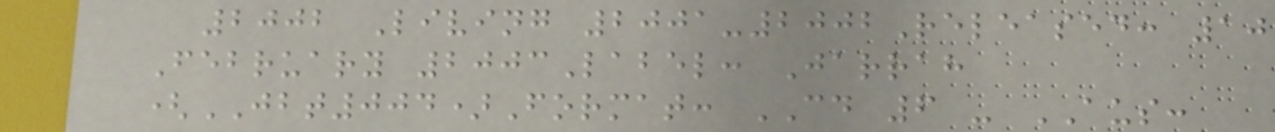2002 Living 2001-2002Released: 10
February 2003Label: Jarrah
(JBT004)Format: CD 6 - AUS:
